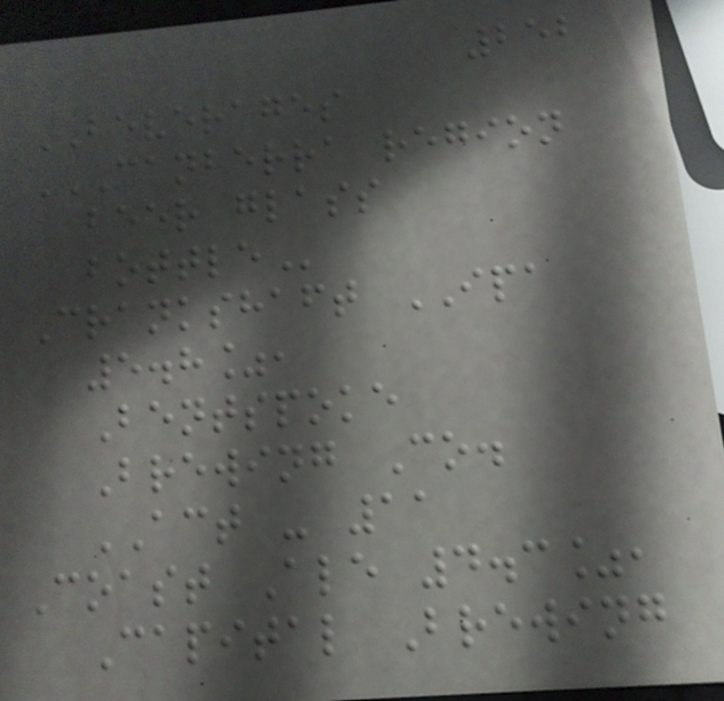252
BEVERAGES
CANBERRA REGION
BEER GLASS
BOTTLE
Crankshaft IPA
5.8%,
Bentspoke
Brewing Co.
ACT - 11
Coast Ale 4.3%,
Capital Brewing
